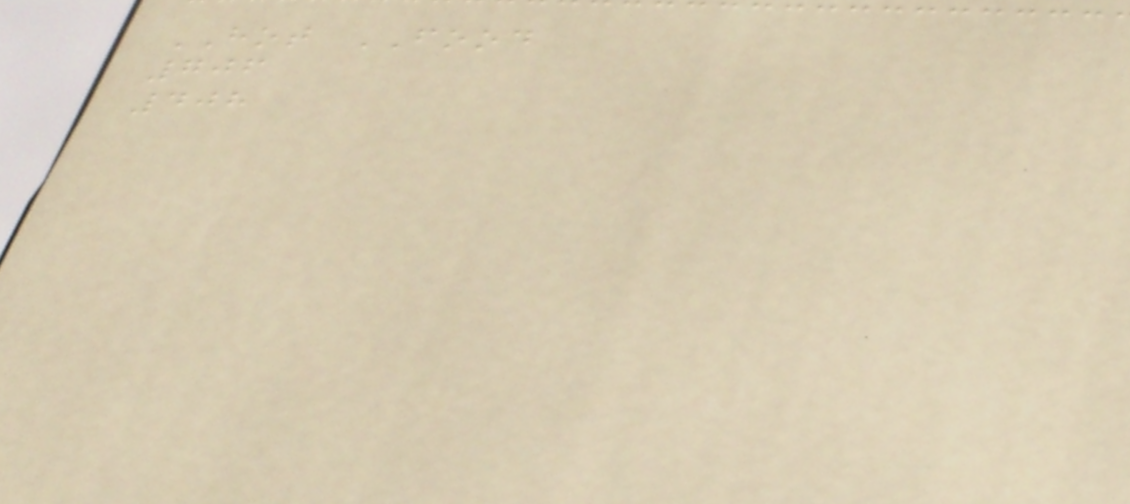HOT FOOD
706
408
